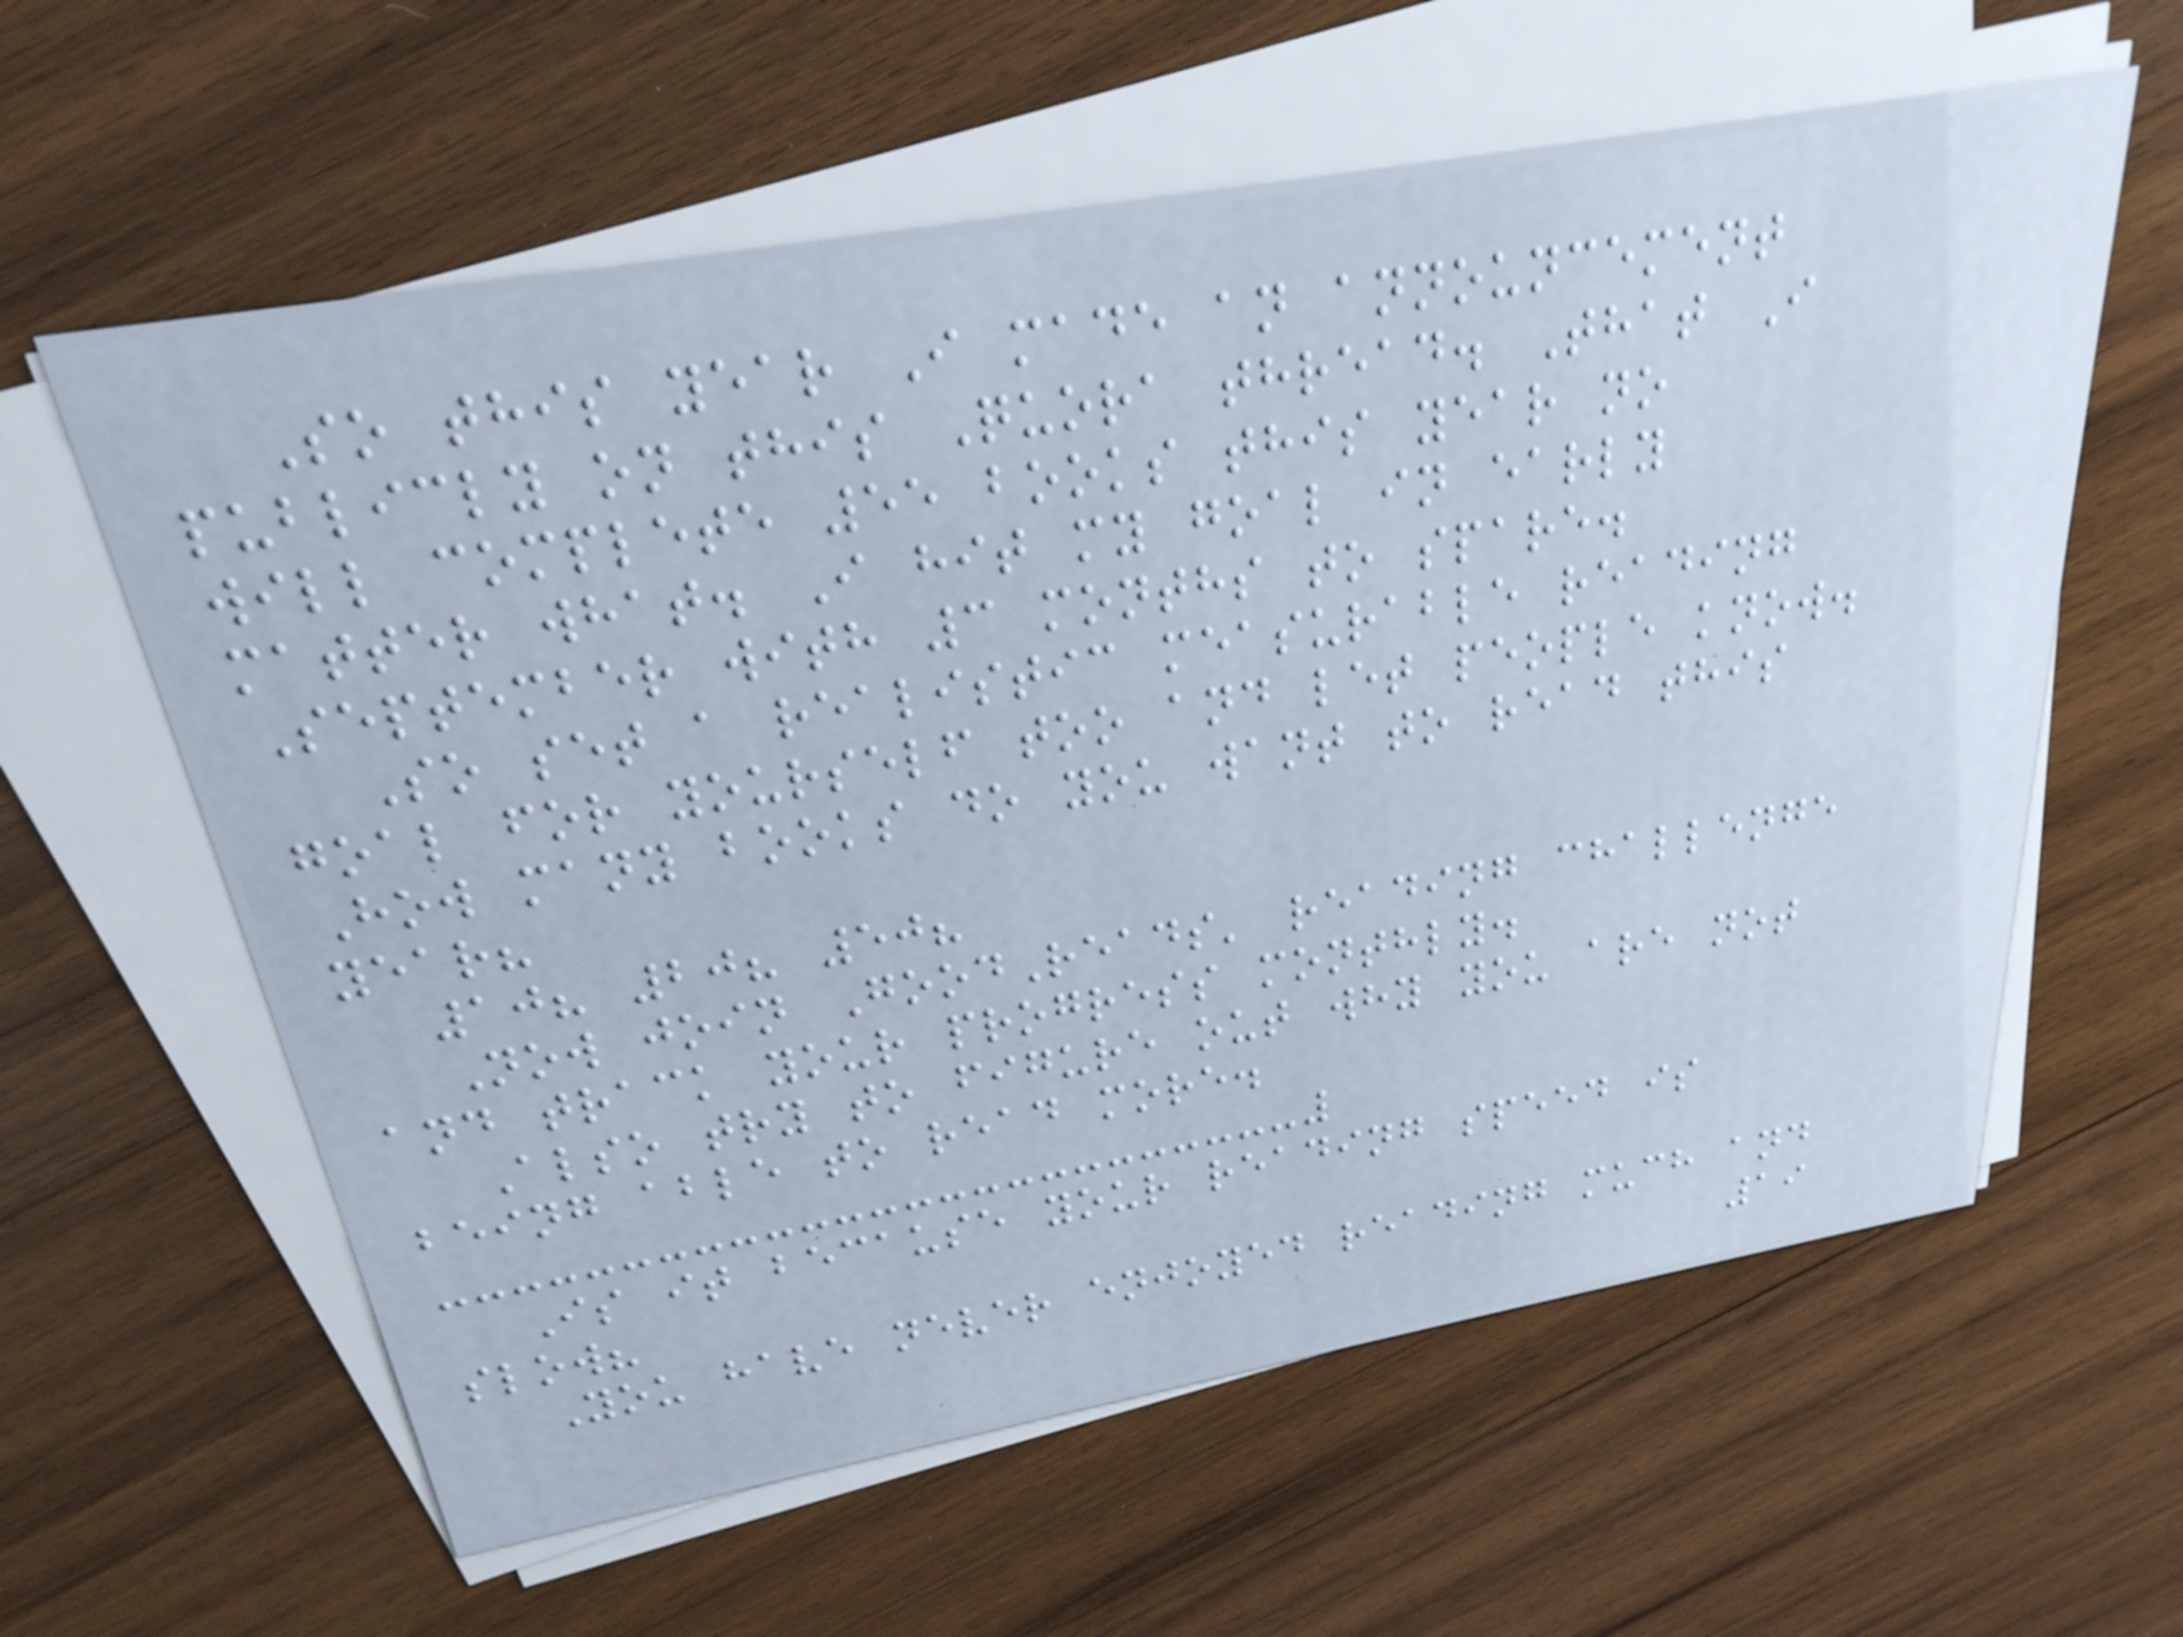So this year I made an announcement
publicly on this Quora thread. That I
will complete 55 books this year no
matter what. I hit my goal in early
September with 3 months to spare.
So set a realistic measurable reading
goal for yourself too and let people know.
How many books do you want to read this
year?
10? 20? 50?
Now join GoodReads' reading challenge
and track your progress monthly.
Also try to figure out why you are not
being able to read more.
Is it because your reading speed is
slow?
You have never enjoyed reading much and
19
